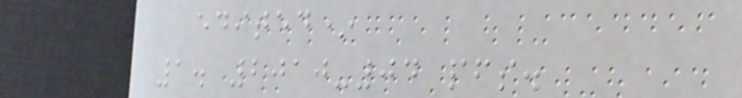edited*
1. 2010-04 pfs.
